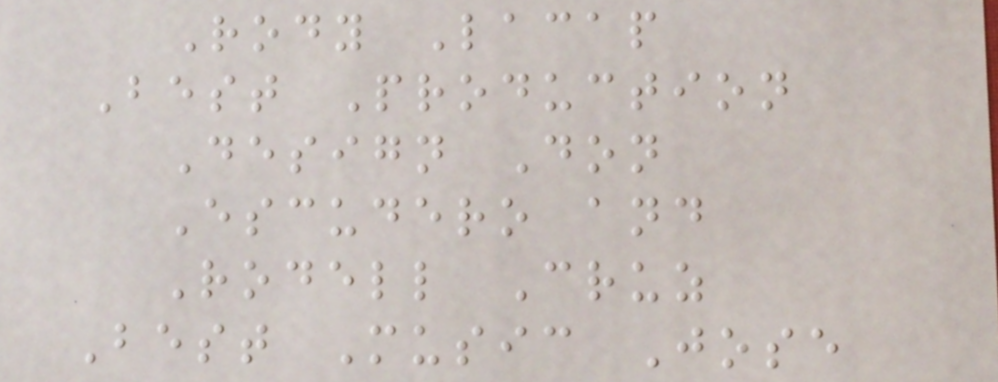Rody Lacap
Best Production
Design Don
Escudero and
Rodell Cruz
Best Music Jose
